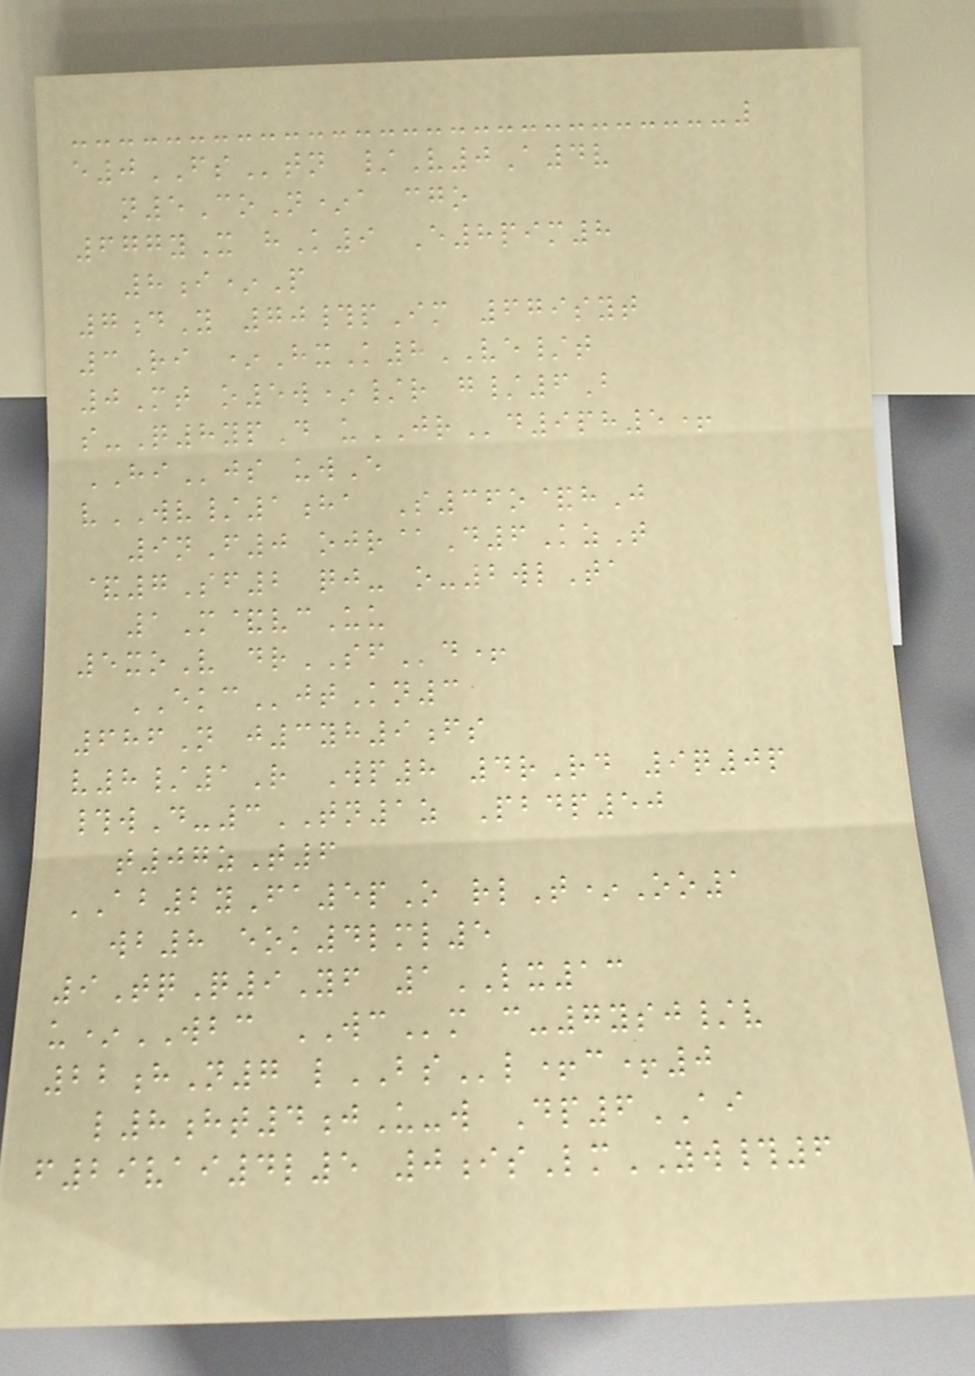e0FStn /V0A4v
n5CoN*a cgo
677yX hK9 E8pim8
8i*P
7dY 70#pIm 679syt
3Ri *HxK8VE/t
0Mt o5w*/r g/6B
s-Q8ypD uJRd9ph5+
HIjs uwE
vWV/1ha S36o&hJ
9nF0 ojr@D6KzT
&7Sf2 qj- o-2wlTa
1M&vcUu
5xoV drSFd+
EKCjtKn3
686N j3yh9fs
v8/1R Wp8 4rRd 9q0p
#wD-3TN1z Pbdp50
t07zT6
AB2yFa5pO rlT*Oo1
wb8 eok4lml5
9TqQ9Yf 1LX13
u*WBC WCm c-7ysj/v
22hN7 lBSl+c+0
l8ht4jU-w Dp6AI
f29vai4l5 0isLmYW#6
